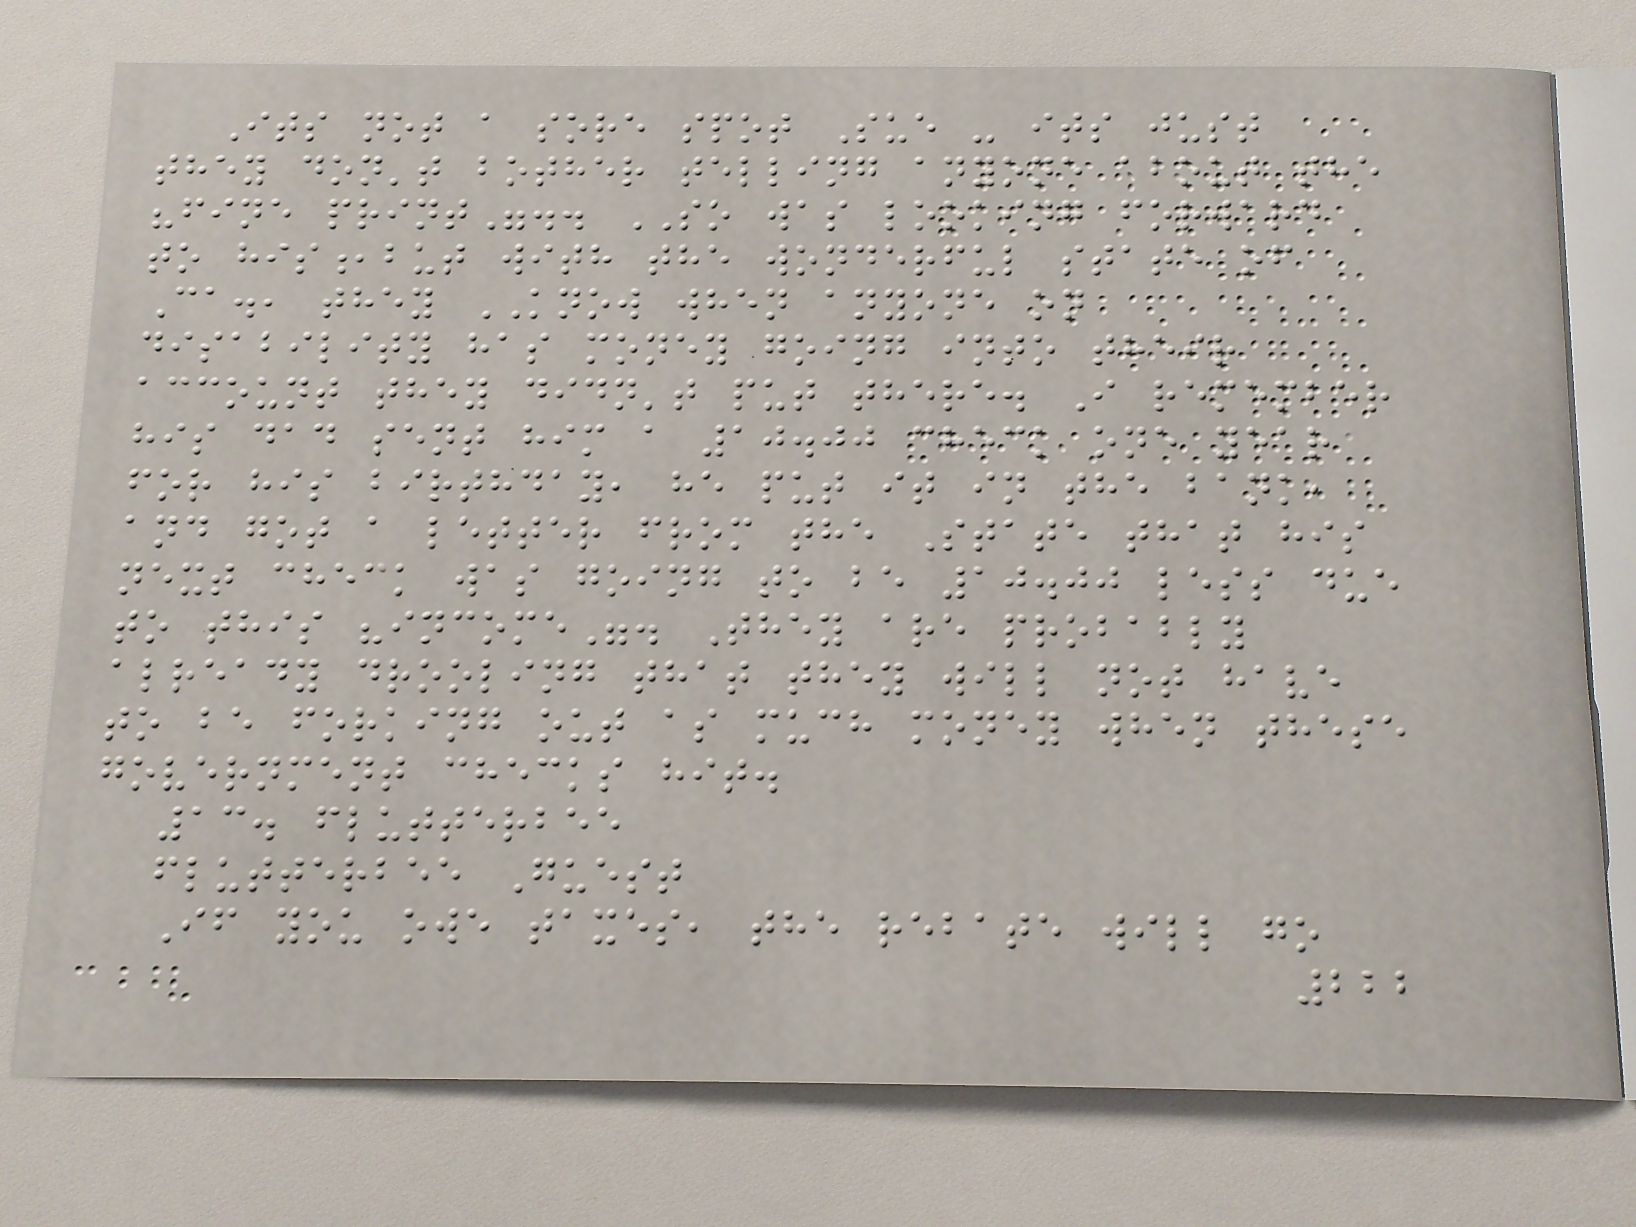Its not a sore spot Sue - its just
they don't bother telling anyone about the
"fine print".. SO was looking forward
to his,but with the wonderful state of
Ca., they KNOW when anyone on
disability has money going into their
account they didn't put there. I remember
his dad sent him a 10.00 check one year
for his birthday, he put it in the bank,
and got a letter from the State that his
next check was going to be 10.00 less due
to this "income". They are probably
already drooling that they will not have
to be forking out as much money when these
government checks hit.
13. flutterbee
flutterbee Guest
If you owe taxes, the rebate will go
222
